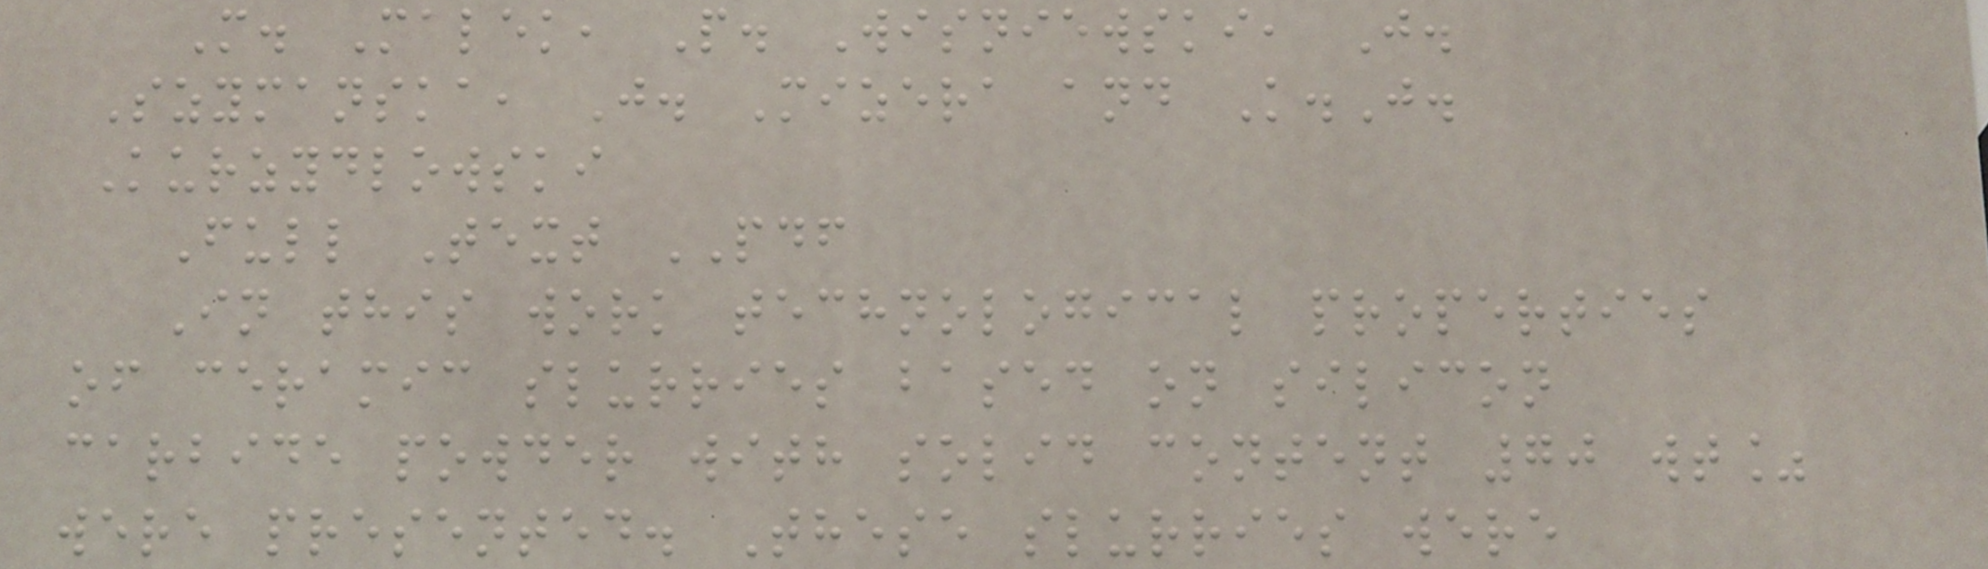M. Malek, P. Wisniewski, J.
Szymanska, J. Mizera and K.J.
Kurzydlowski
Full Text PDF
In this work technological properties
of ceramic slurries based on silicon
carbide powder with solid content 70 wt%
were presented. These slurries were
